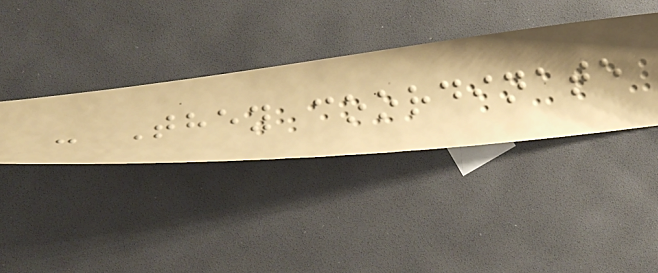- They coordinate
